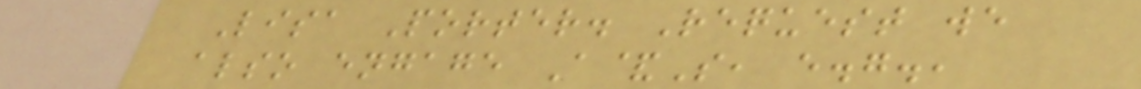Lisa Porter. Request we
also engage A&S, e.g.,
